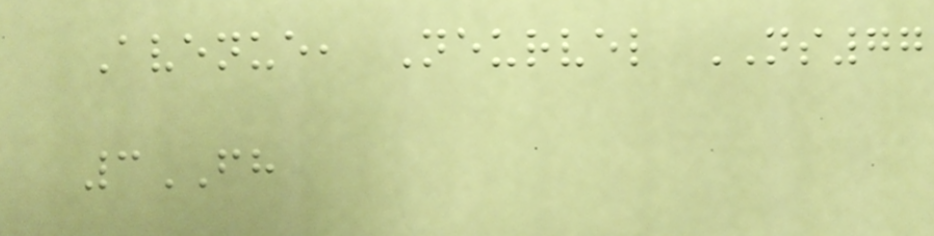Avenue, Neurvel NS77
3FH
